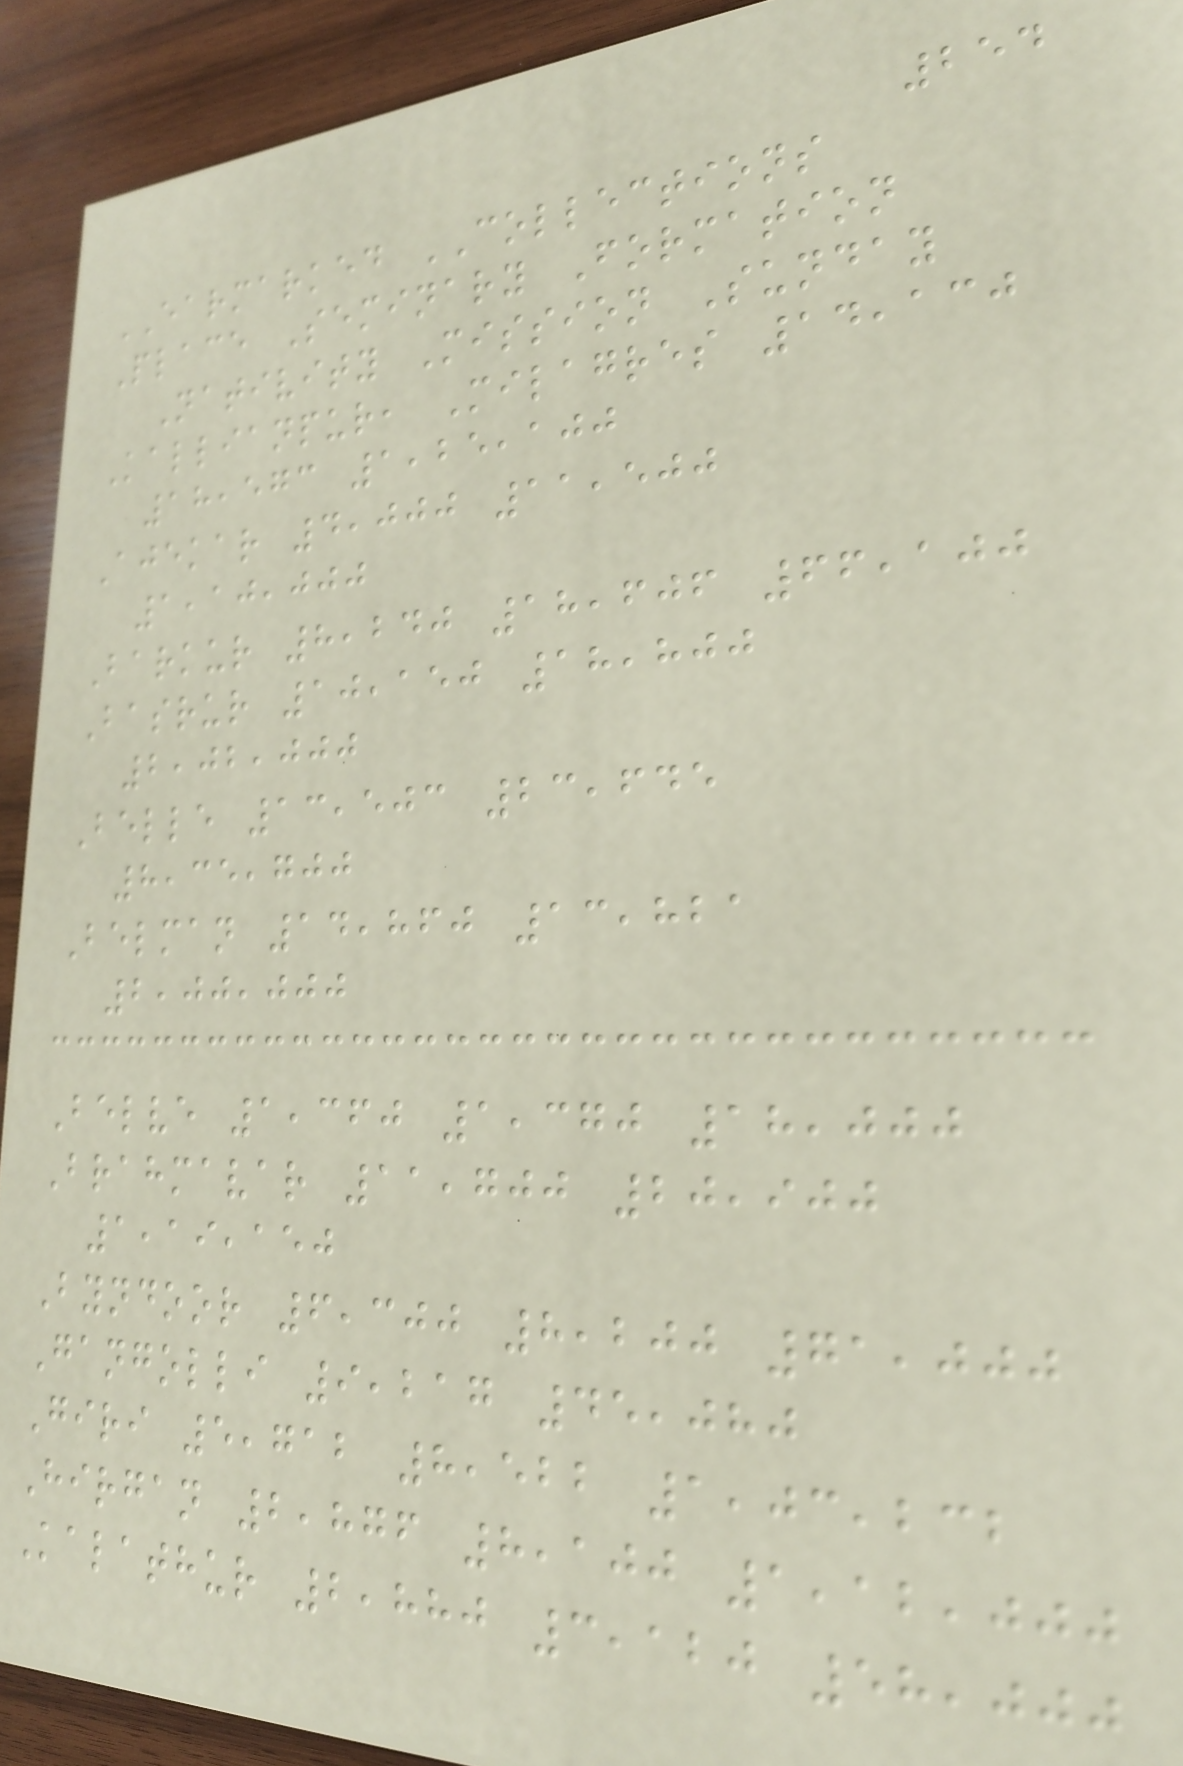254
EARMARKED COLLECTIONS
Place Seminary Formation
Nativity Mission Sunday
Kallianpur, Milagres 14,130
18,573 1,25,100
Ajekar 4,000 11,500
1,10,000
Barkur 8,240 18,606 66,100
Basrur 10,150 18,800
2,02,000
Belle 13,503 23,645
8,35,700
Belman 14,860 13,821
2,00,000
Belve 1,360 1,370 18,000
Brahmavar 11,700 20,900
1,19,150
Byndoor 6,300 8,200 71,000
Gangolli 9,217 45,080
Giri 5,712 8,522 1,03,232
Hirgan 2,876 8,100 1,12,000
Kalathur 2,880 3,120 58,000
